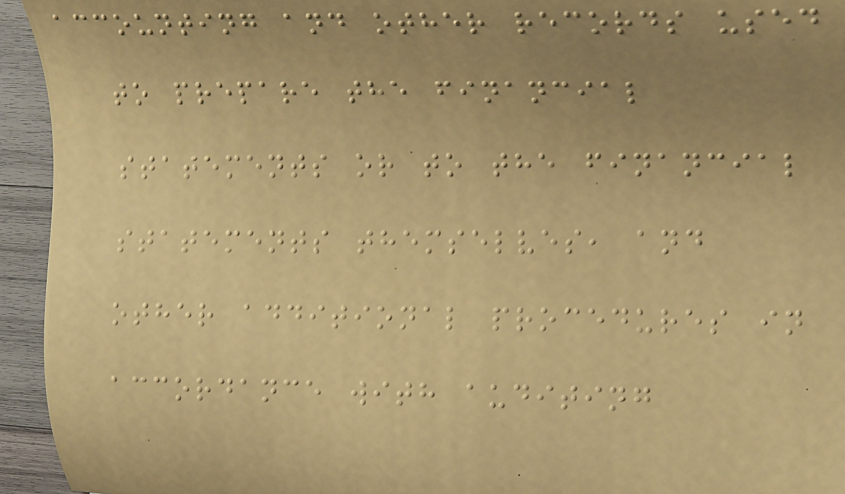accounting and other records used
to prepare the financial
statements or to the financial
statements themselves, and
other additional procedures in
accordance with auditing
